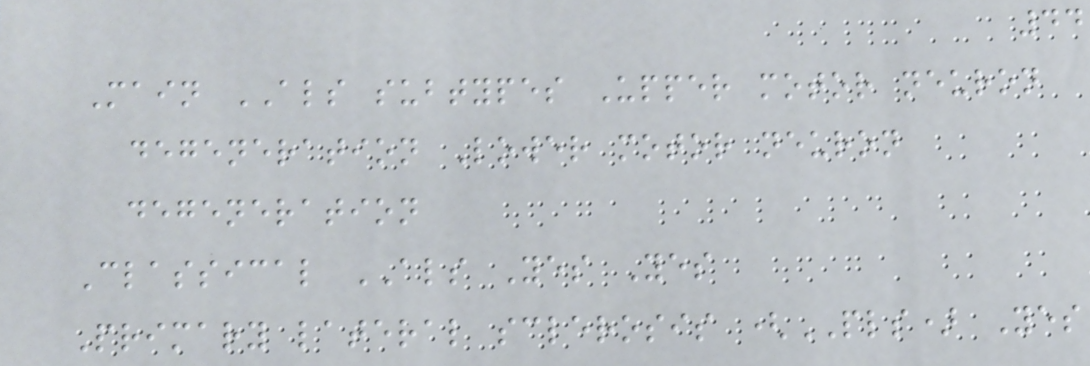44
Main ALS subtypes Upper motor neuron
degeneration Lower motor neuron
degeneration
Classical ALS Yes Yes
Primary lateral sclerosis (PLS) Yes
